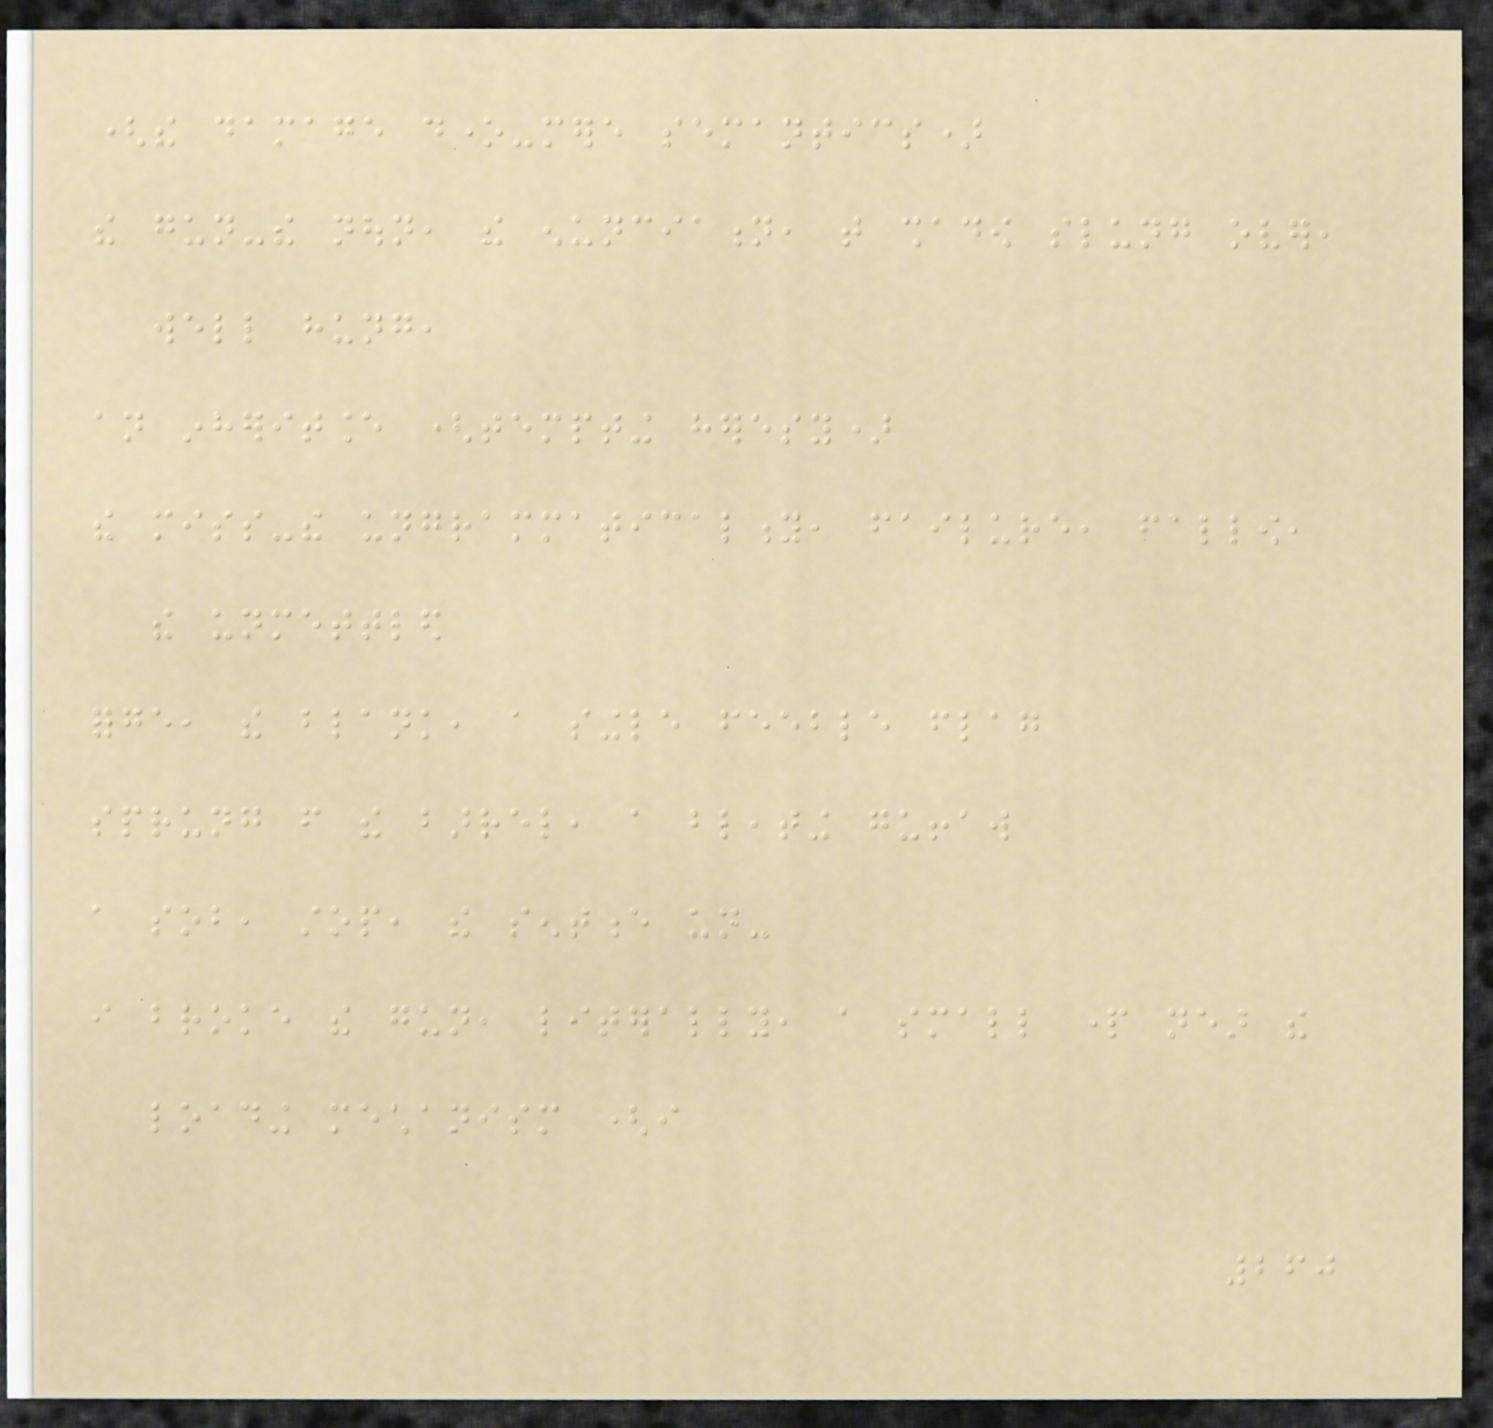(the damage done-mere semantics)
the gun-the noun, the enunciation, that shadow slung over,
well hung,
an inheritance (tempting heresy)
the miss-the ungrammaticality, failure, fallow,
the unmettled
forge, the blank, a single feeble flag
sprung from the barrel, a bleating guffaw
a sob, stop, the sentence un-
i broke the gun, literally, a small part near the
loading mechanism (i
260
